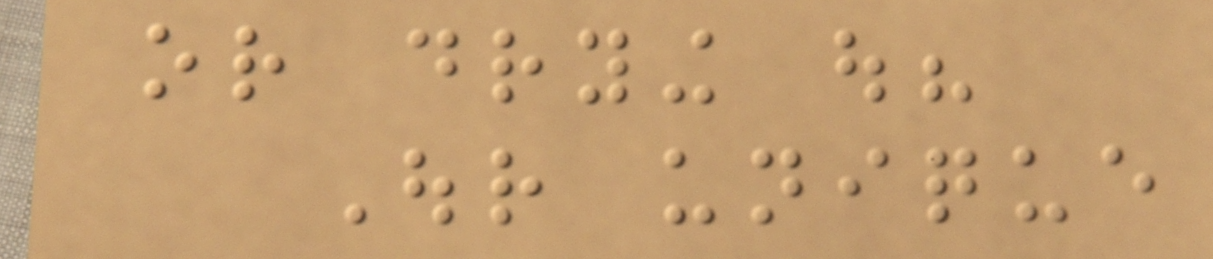or drying out?
Our unique
